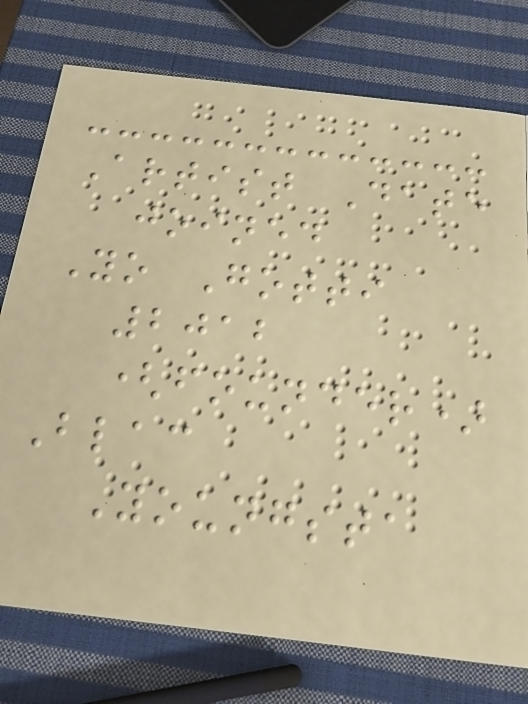Artist Date
joined
Yo Gotti
2012
(founder)
Blac
Youngsta
